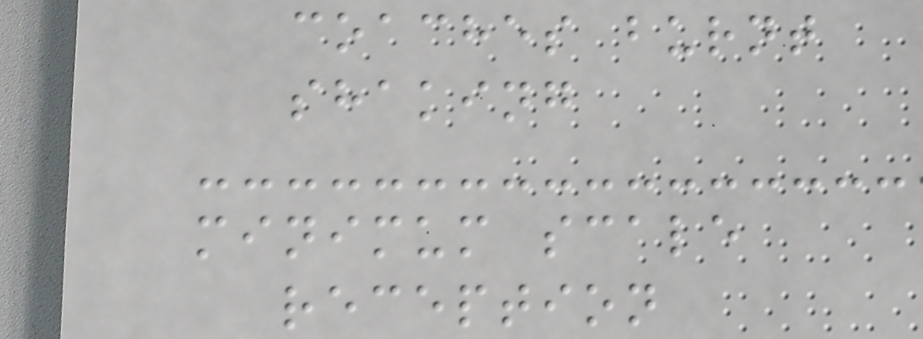coaches burnt
shaking
minimum scale
reception
